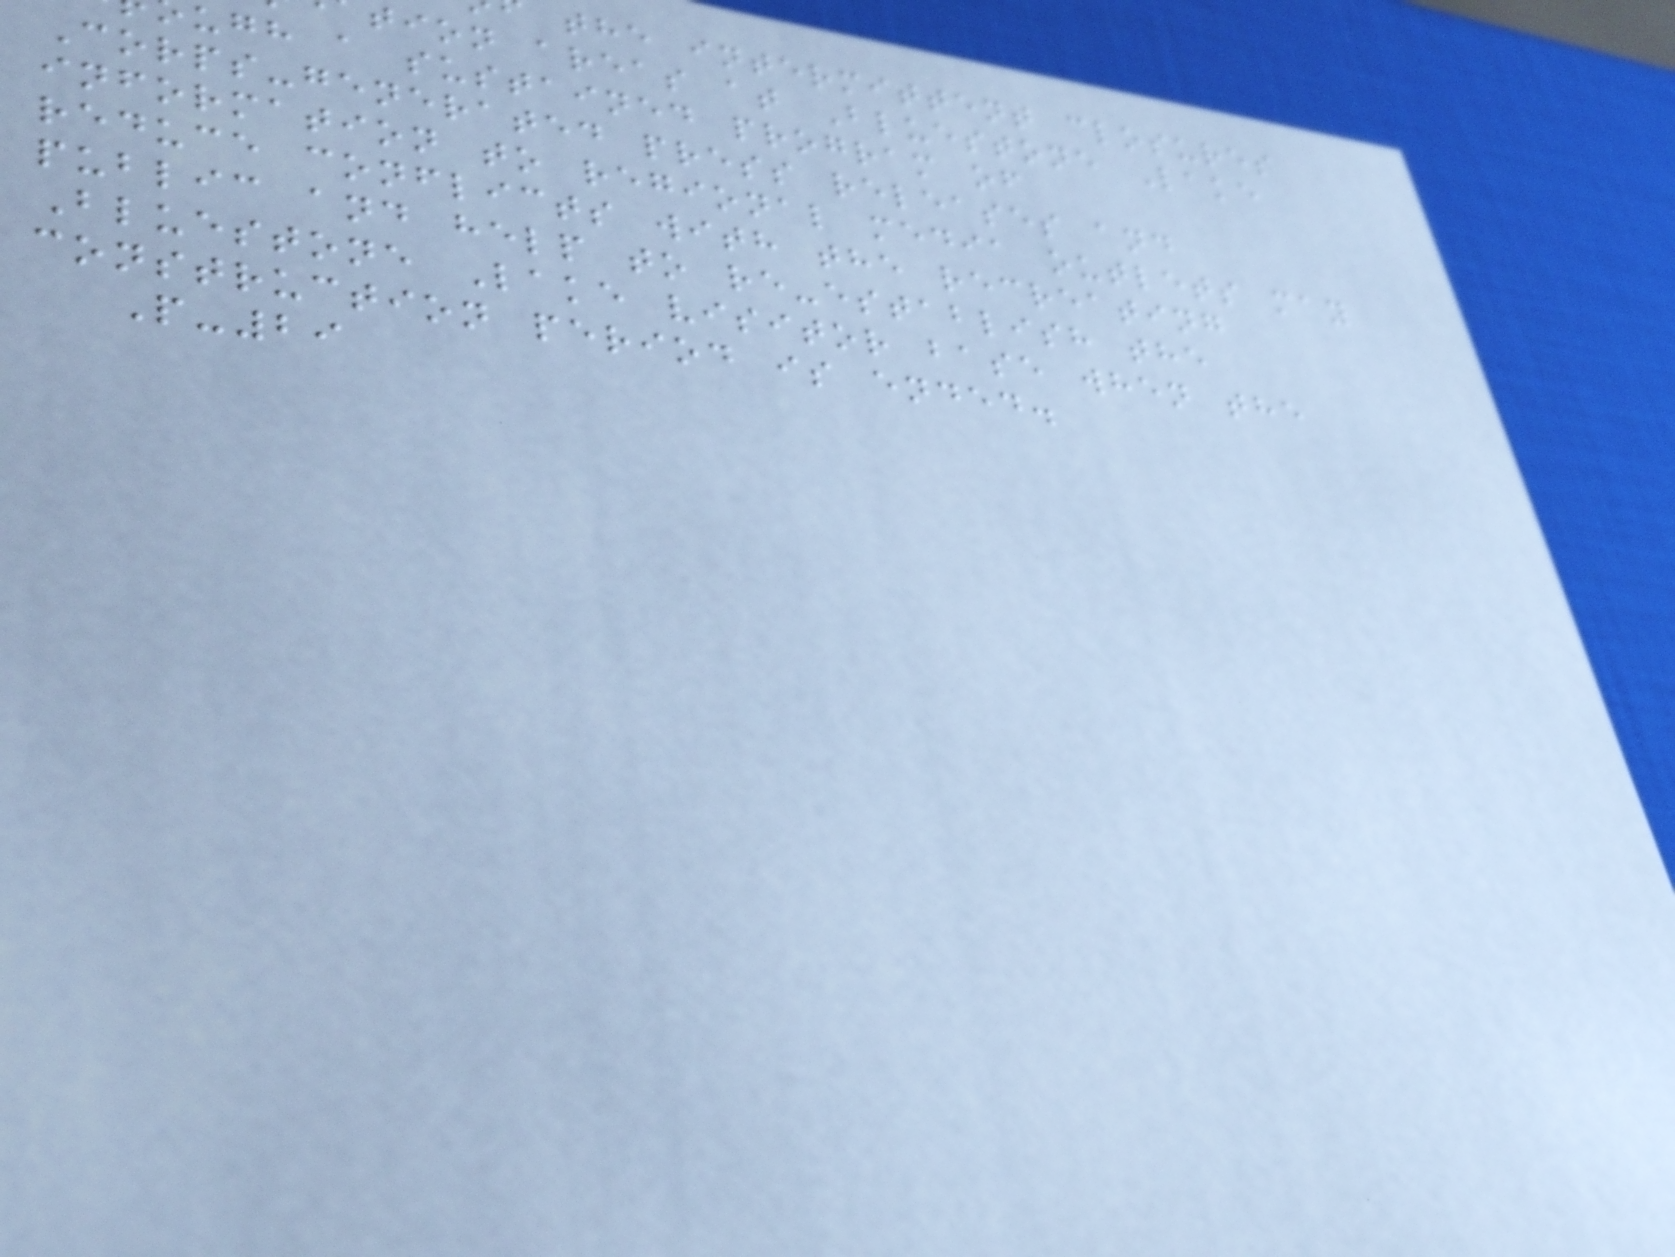the intermittent closures
tion areas at Bluestone Lake
ugh a sustained program of
Corps-generated press releases and
information to regional media outlets may
reduce conflicts with the recreating
public and help to re-establish the
Bluestone Lake visitor base when the
construction period is ended.
P-29
